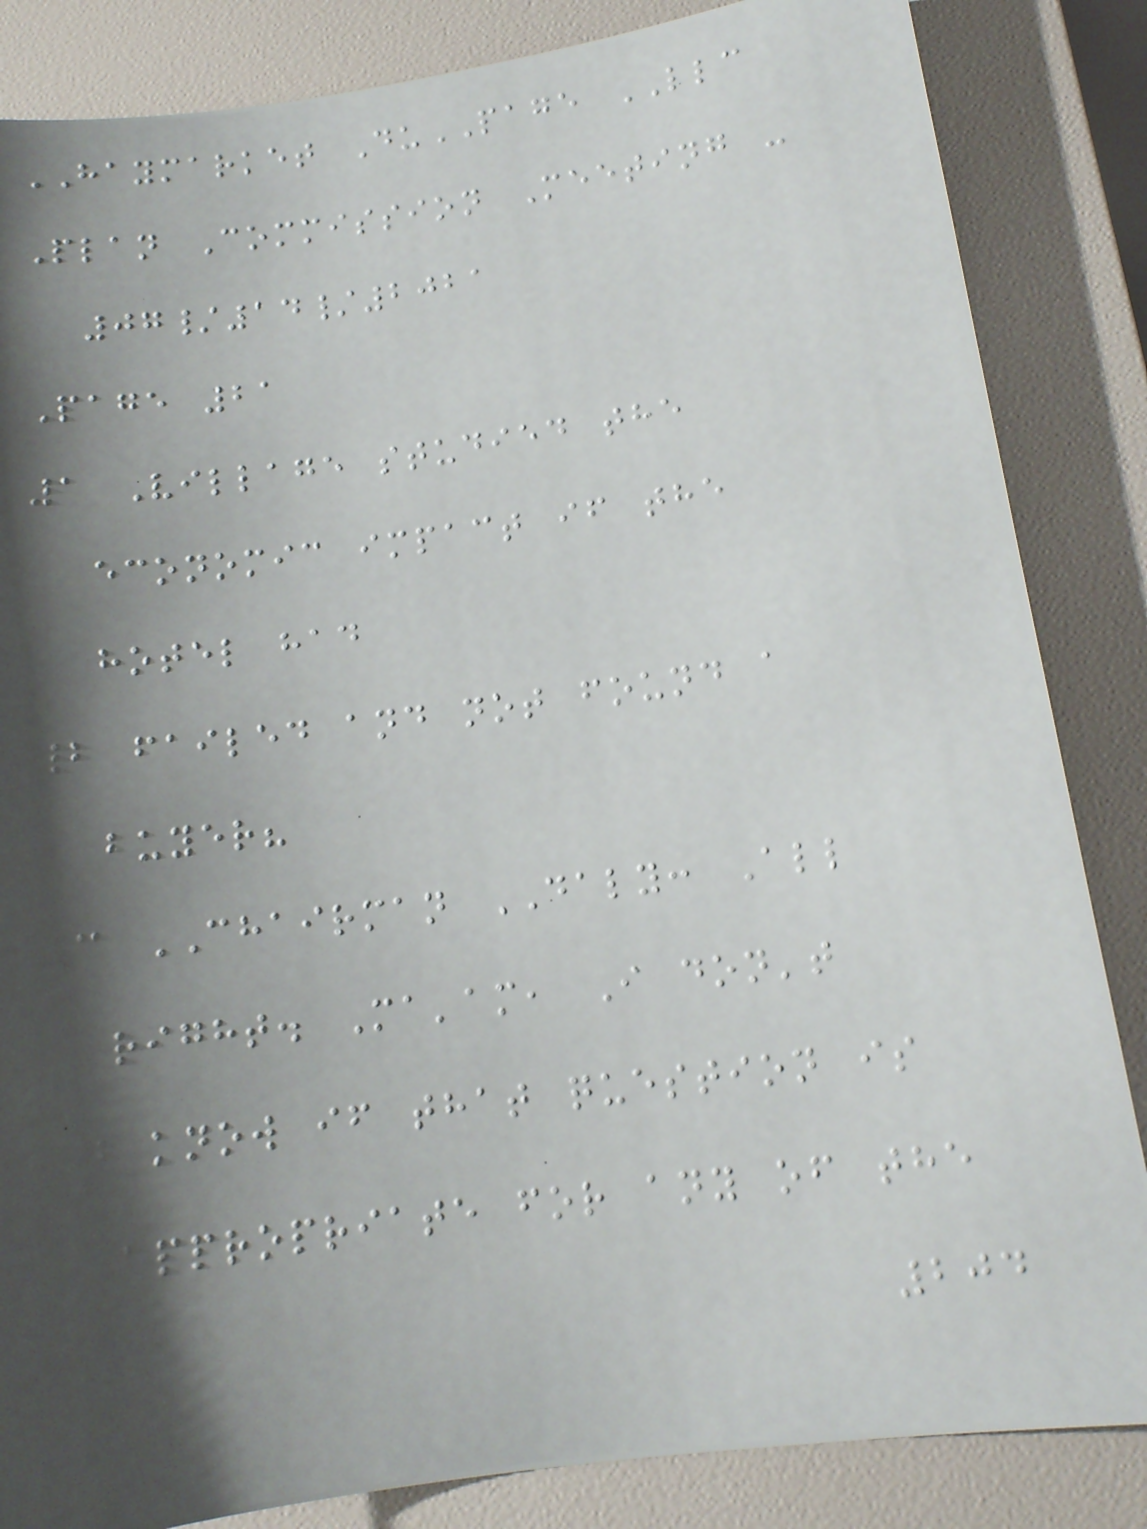HAYMARKET DuPAGE LLC
Plan Commission Meeting -
07/14/2021
Page 21
1 Village studied the
economic impact if the
hotel had
2 failed and not found a
buyer?
3 CHAIRMAN DALY: All
right. Ma'am, I don't
4 know if that question is
appropriate for any of the
204
